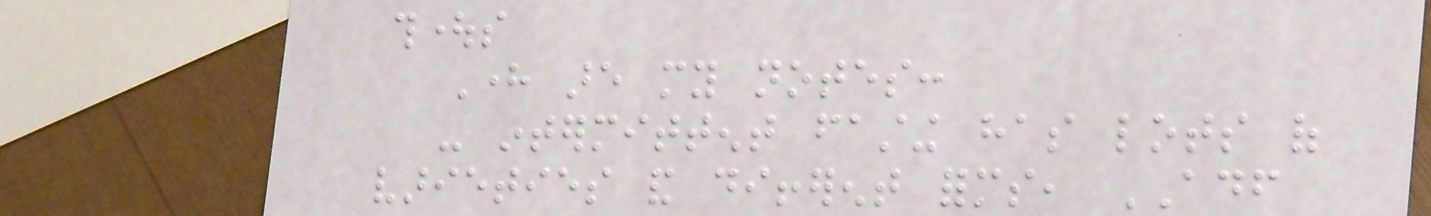thoughts
Here are my notes:
- intermittent fasting has lots of
varieties and different forms, ADF
